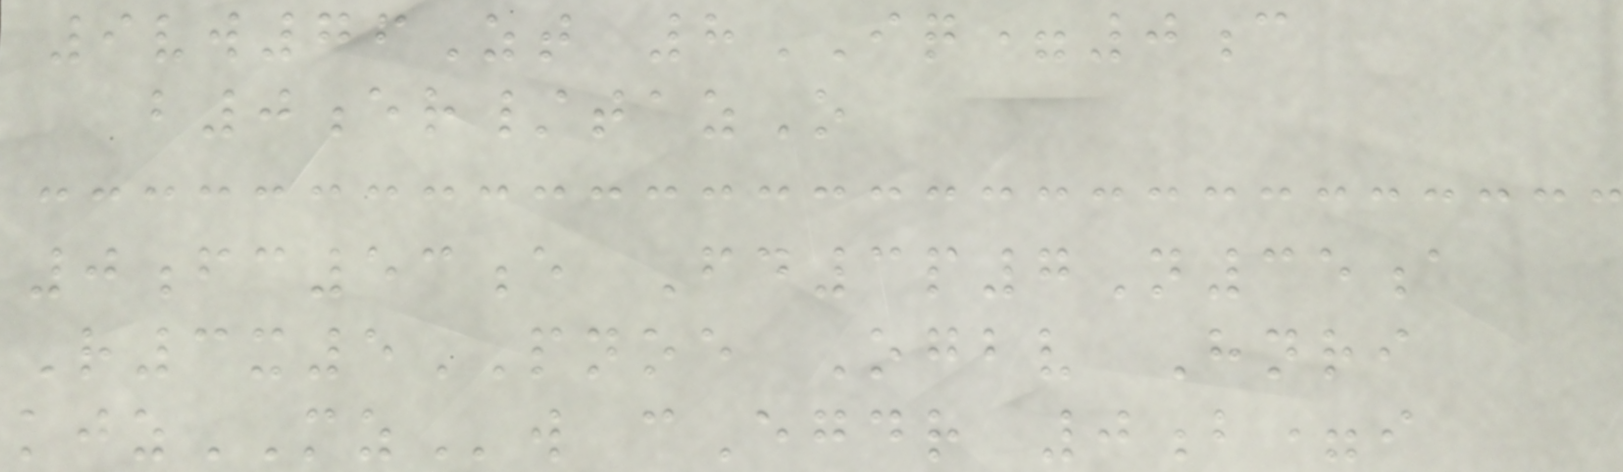9vw76Zt 8IQ=0c
b0er/tazO
0fc53e Fd3p7N35a
R3x5PNOE Ogbv Hnri
kjzMZw cEgdr 0b=i
